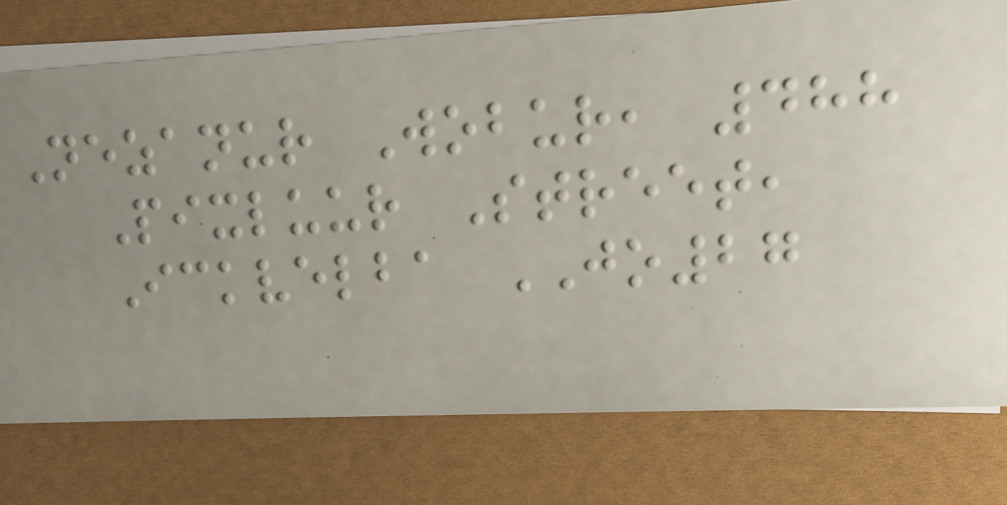Nezanur Wobur, 488
Pixluur Street,
Ickvelba JO27
